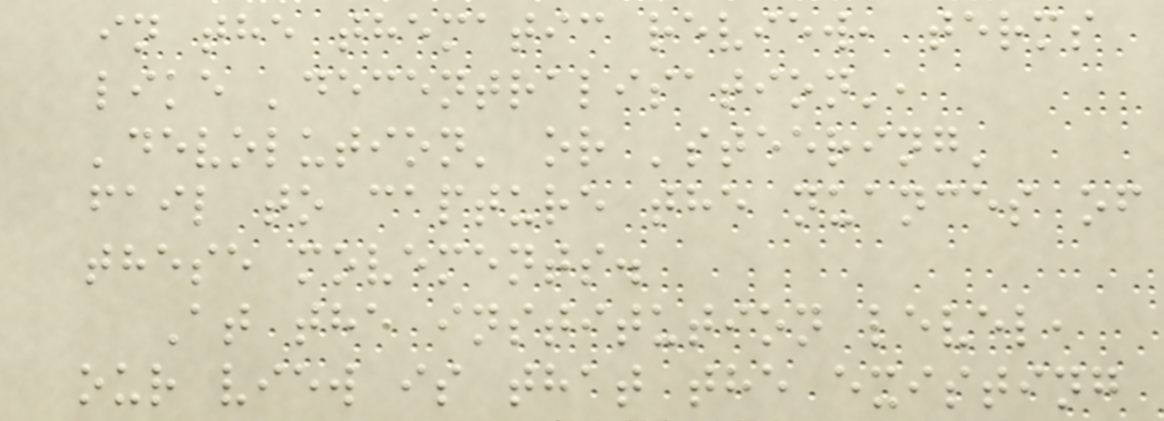in the thematic review, terms
like 'decentralisation',
'devolution' or 'steering'
fail to capture the nuances of
these movements.
At the institution level,
our view is that the existing
